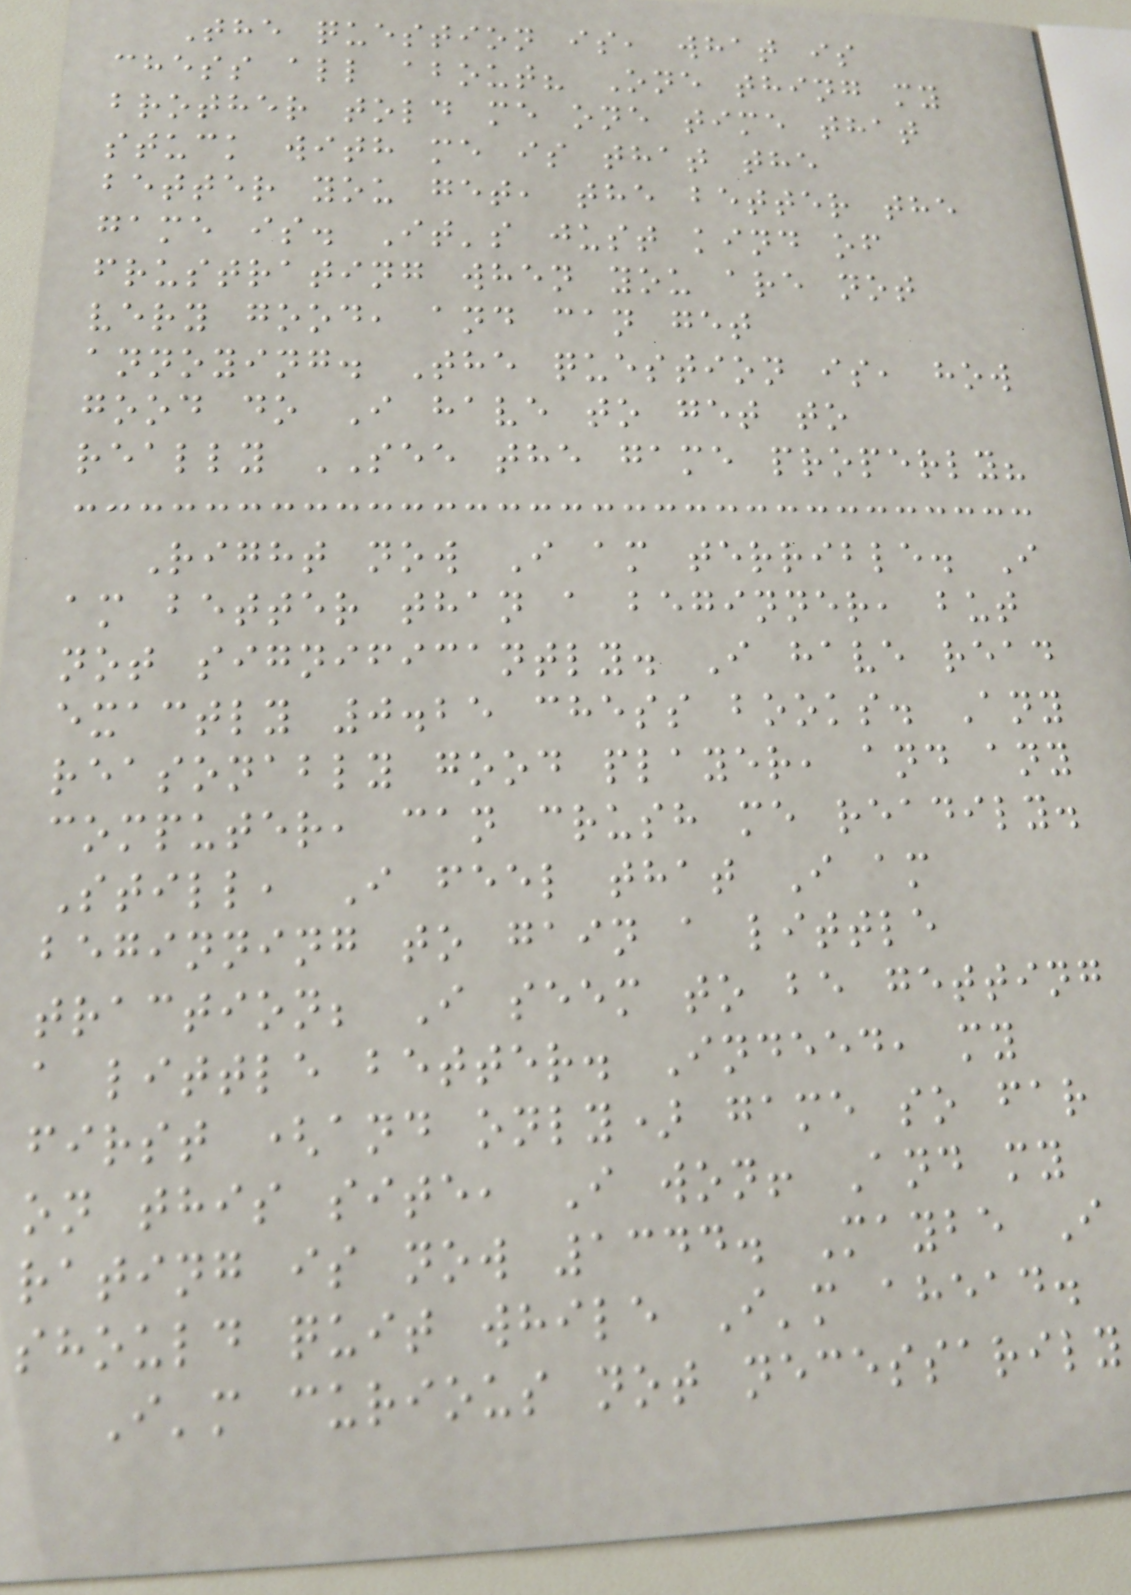The question is, what is
chess all about? One thing my
brother told me one time that
stuck with me is that the
better you get, the better the
game is. It's just kind of
frustrating when you are not
very good, and can get
annoying. The question is, how
good do I have to get to
really SEE the game properly?
Right now I am terrible. I
am better than a beginner, but
not significantly. I have read
exactly 0.25 chess books. Any
reasonably good player, and any
computer, can crush me readily.
Still, I feel that I am
beginning to gain a little
traction; I seem to be getting
a little better. Indeed, my
first (and only) game so far
on this site, I won! And my
rating is now 1344. Maybe I
should quit while I'm ahead.
I'm curious not necessarily
